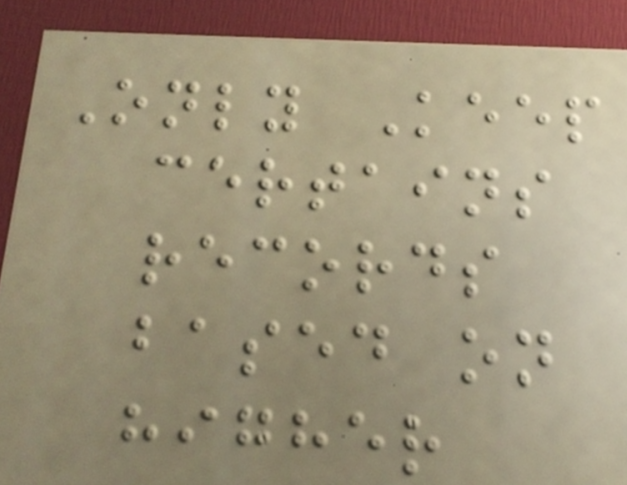Only Keep
certains
records
based on
higher
